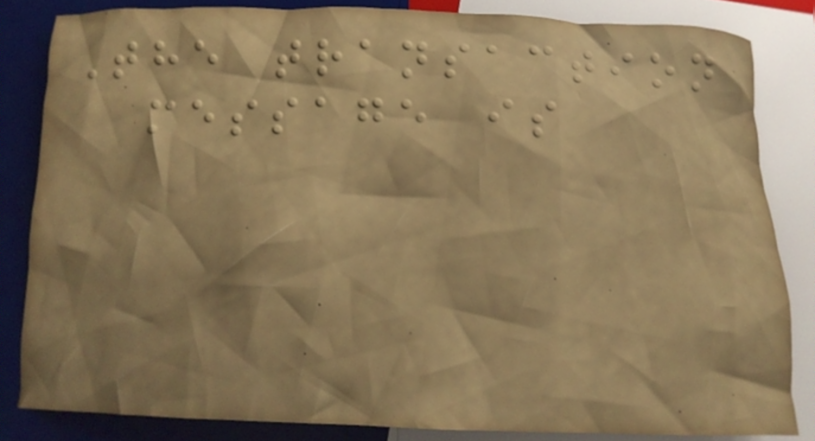The transaction
message is
